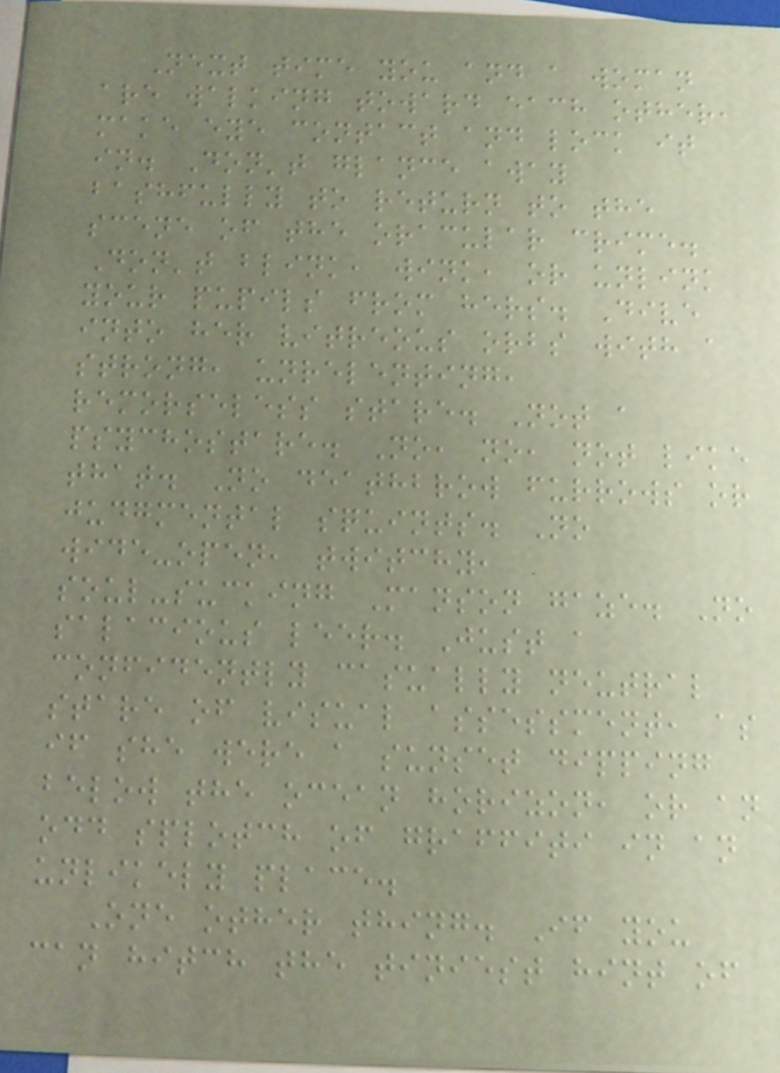Next time you and a woman
are walking toward each other,
make eye contact and lock it
in. Don't glance away
bashfully to return to the
scene of the oracular crime.
Don't blink, wink, or unlink
your pupils from hers. Dive
into her vitreous orbs with a
strong, unrelenting,
remorseless stare. Not a
psychostare. No, no, not like
that. No deathbrow furrows or
judgmental squints. No
wide-open, twitchy,
soul-sucking Manson gaze. No
salacious leer. Just a
confidently casually neutral
stare of visual assessment, as
if she were a sunset dipping
below the ocean horizon, or an
odd splotch of graffiti in an
unlikely place.
One other thing. If you
can hitch the tiniest hint of
